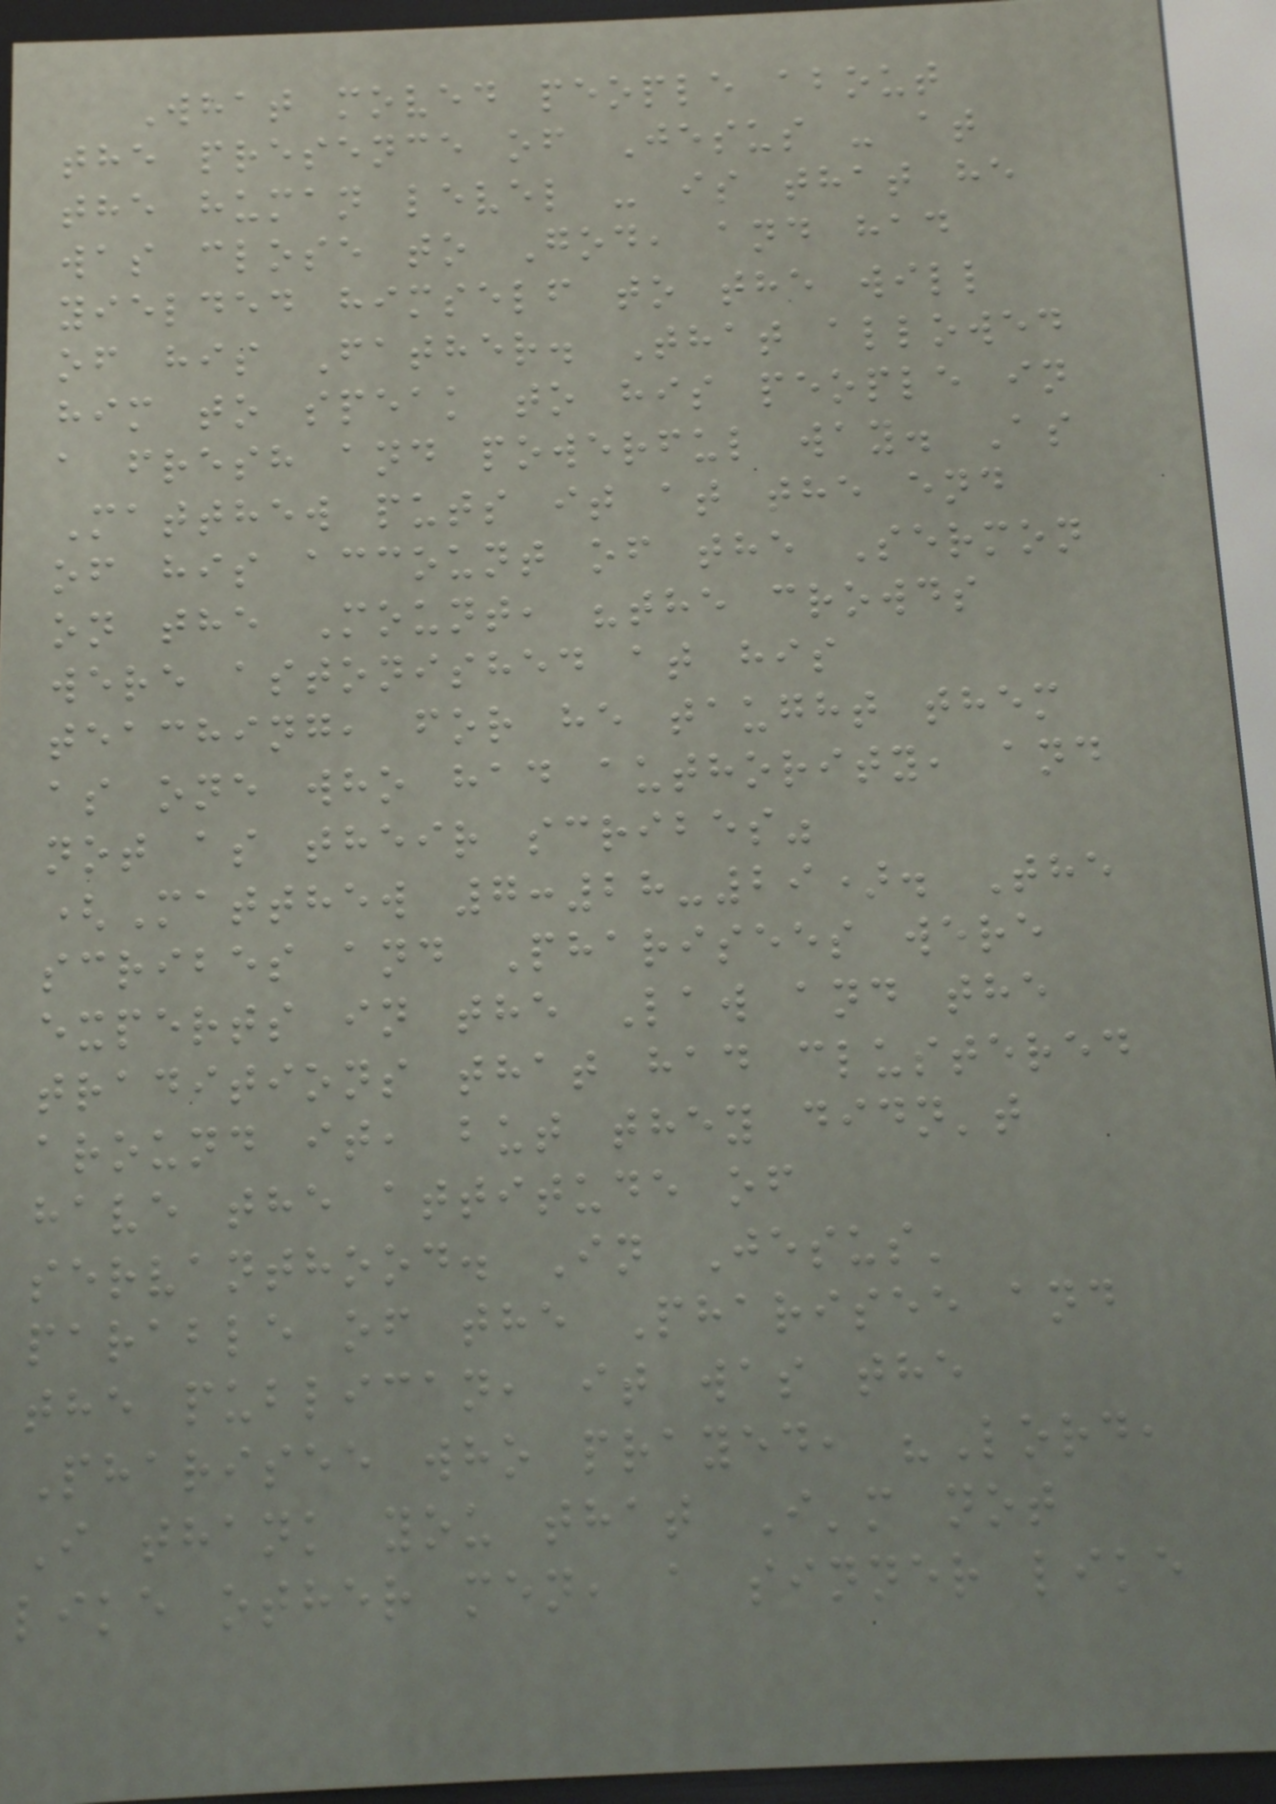What moved people about
the presence of Jesus - at
the human level - is that he
was close to God, and had
yielded himself to the will
of his Father. That allowed
him to speak to his people in
a fresh and powerful way. As
Matthew puts it at the end
of his account of the Sermon
on the Mount, "the crowds
were astonished at his
teaching, for he taught them
as one who had authority, and
not as their scribes"
(Matthew 7:28-29). The
scribes and Pharisees were
experts in the Law and the
traditions that had clustered
around it, but they didn't
have the attitude of
servanthood. In Jesus'
parable of the Pharisee and
the publican, it was the
Pharisee who prayed, "Lord,
I thank you that I'm not
like other men, a sinner like
